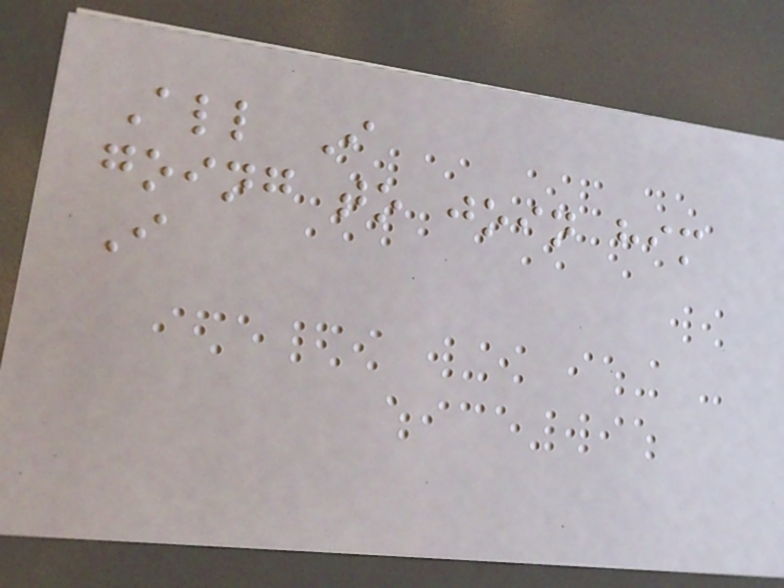All I
going to join him
I
